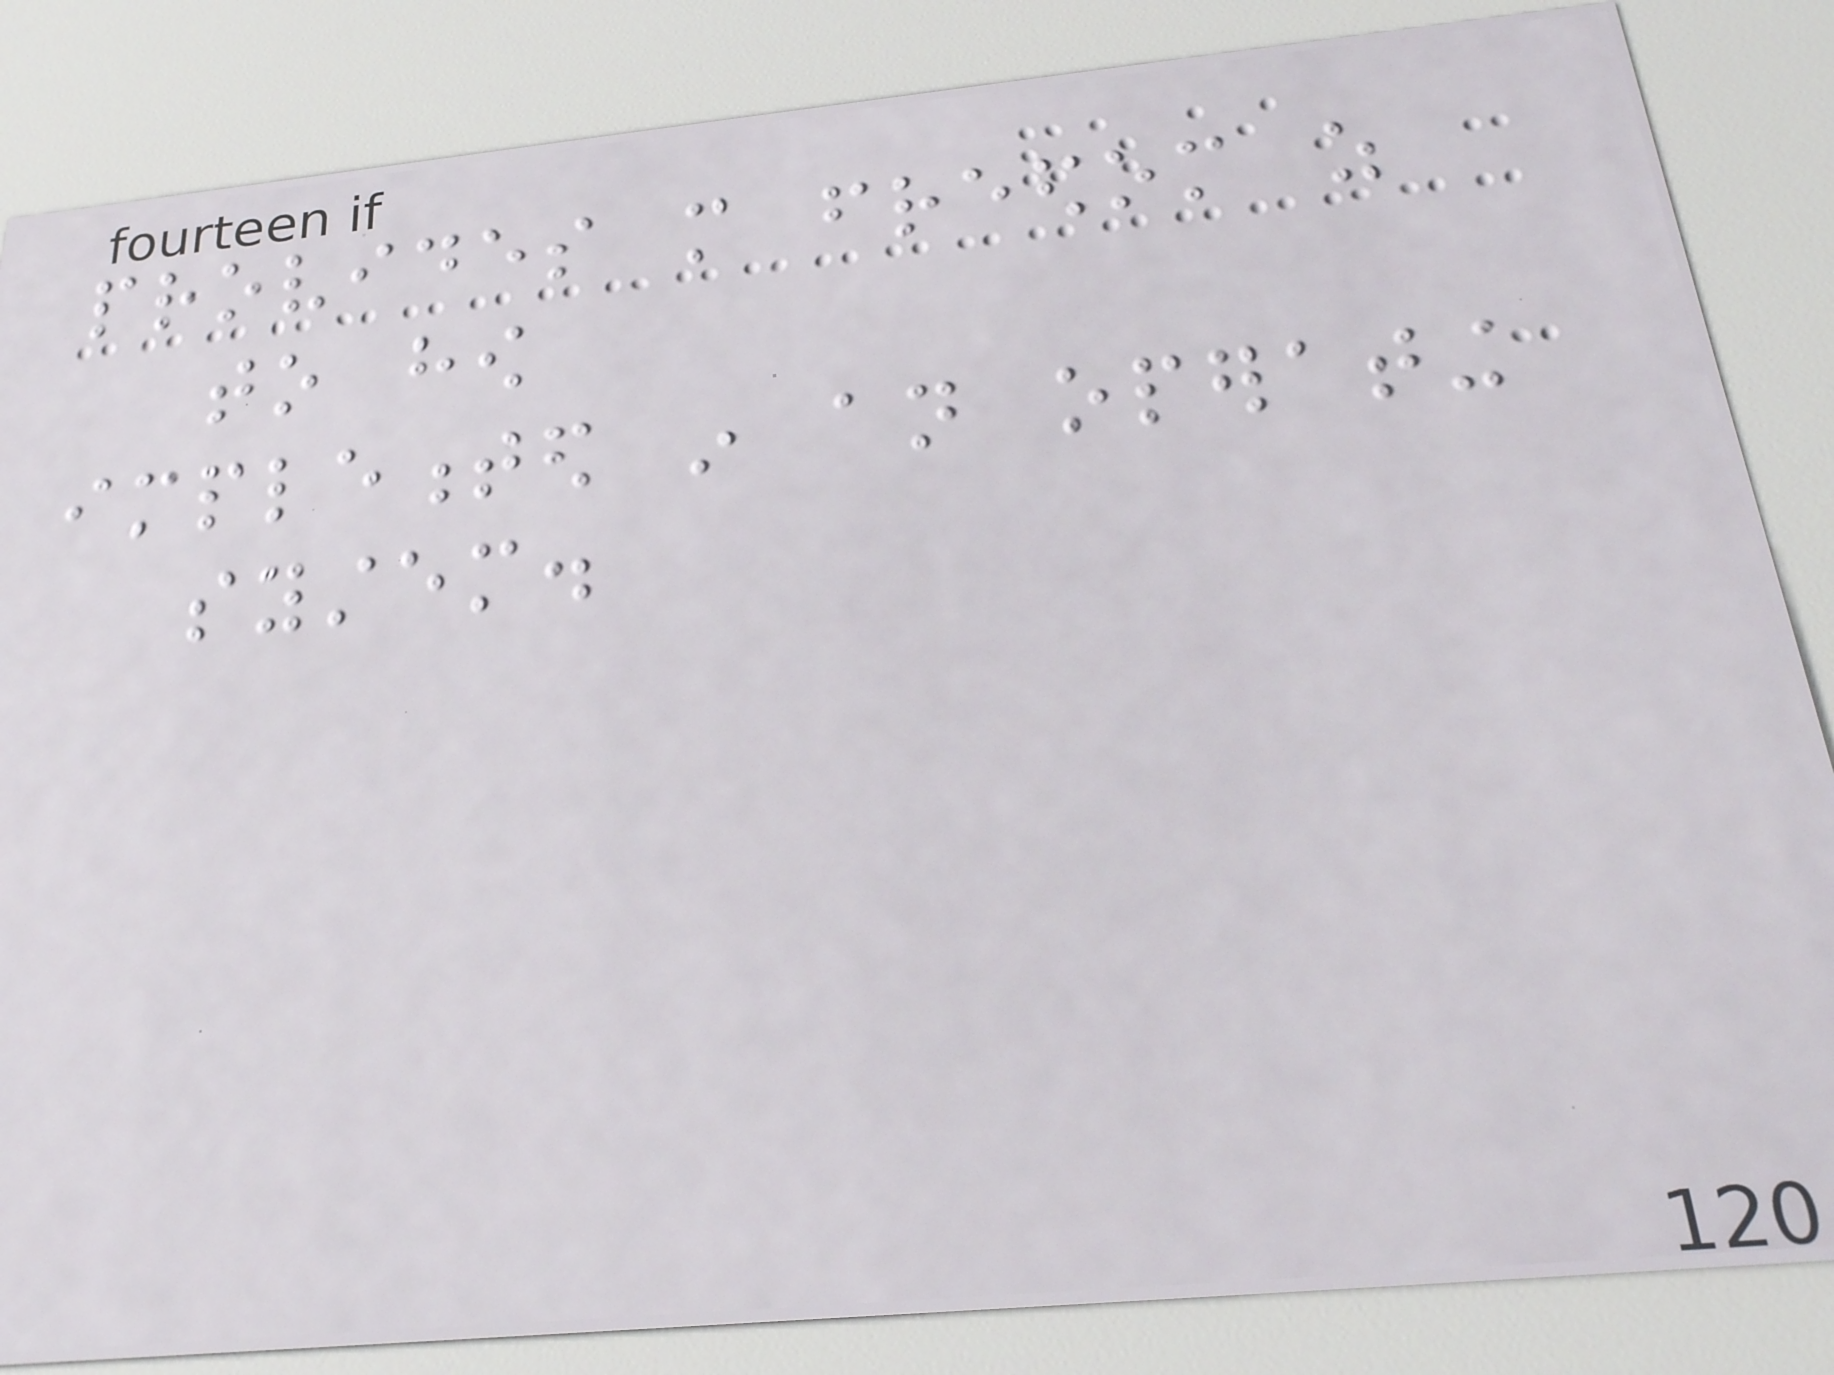provides more freedom as
to how
implemented in an operating
system.
